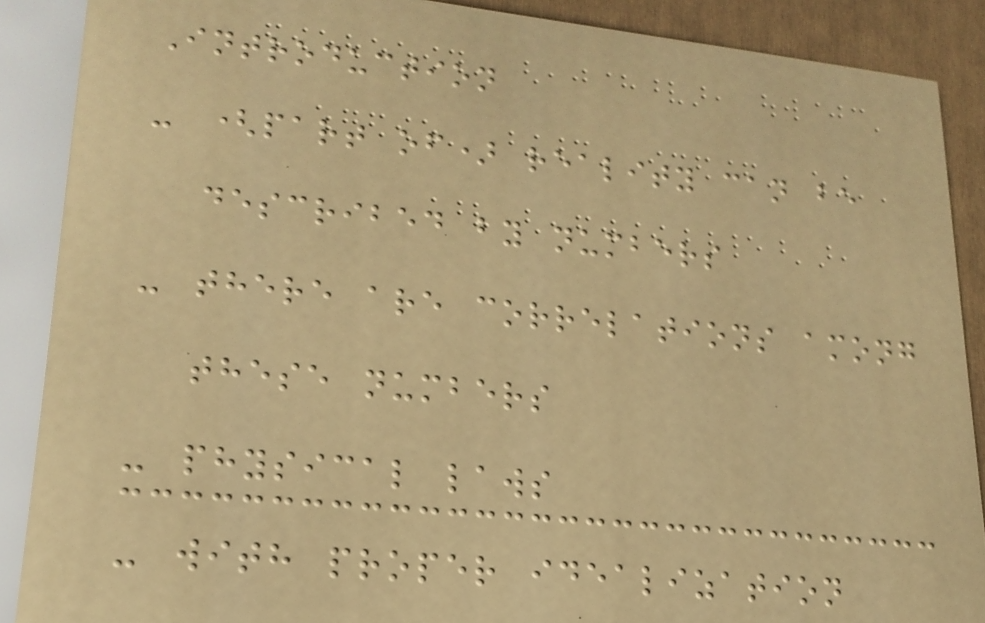Introduction
- (part of) reality can be
described by numbers
- there are correlations among
these numbers
- physical laws
- with proper idealization
